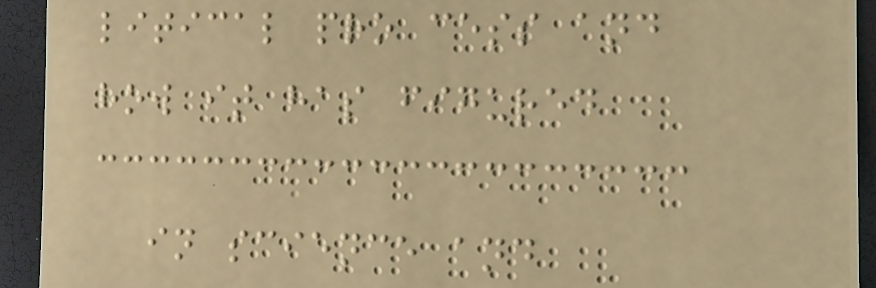litical pro cess and
how it has figured
in science and
